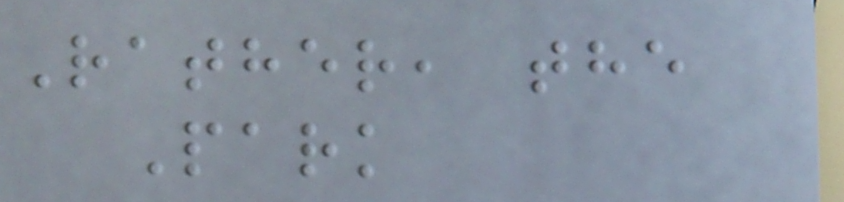Rather, the
Park
